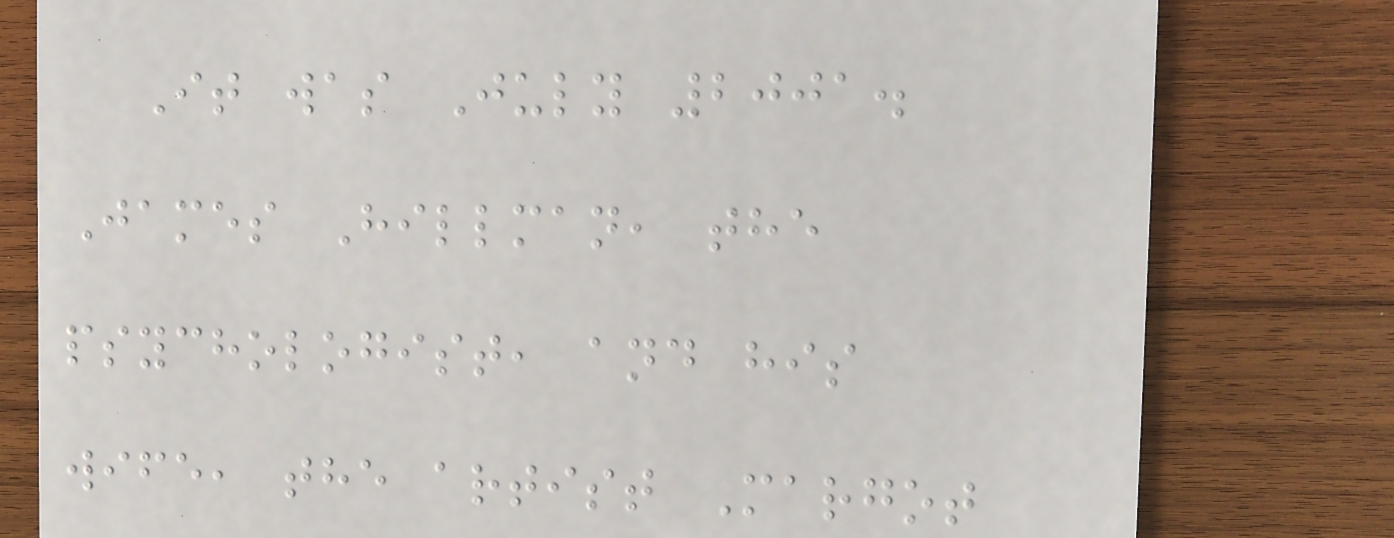It was July 2001.
James Hillman, the
psychologist, and his
wife, the artist Margot
